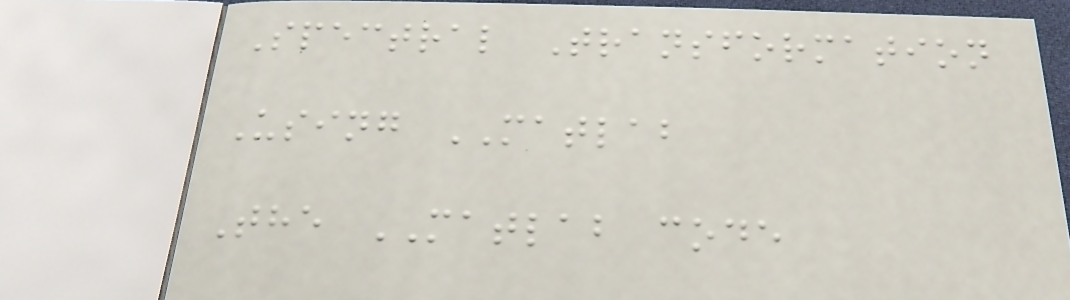Spectral Transformation
Using MATLAB
The MATLAB code
